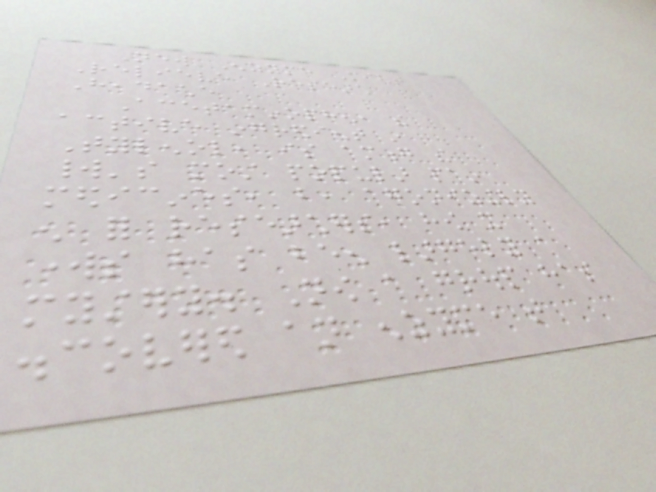New Enzyme Might
Relieve Research
Headache
Acetaminophen, the
active ingredient in
Tylenol, is among the
world's most popular pain
medicines, but, agonizingly
enough for researchers, how it
works has been largely a
mystery. Now a group has
discovered an enzyme that
